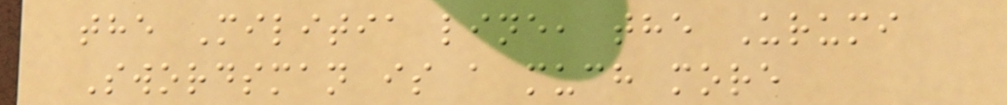the Militia line, the Urumi
Swordsman is a much more
